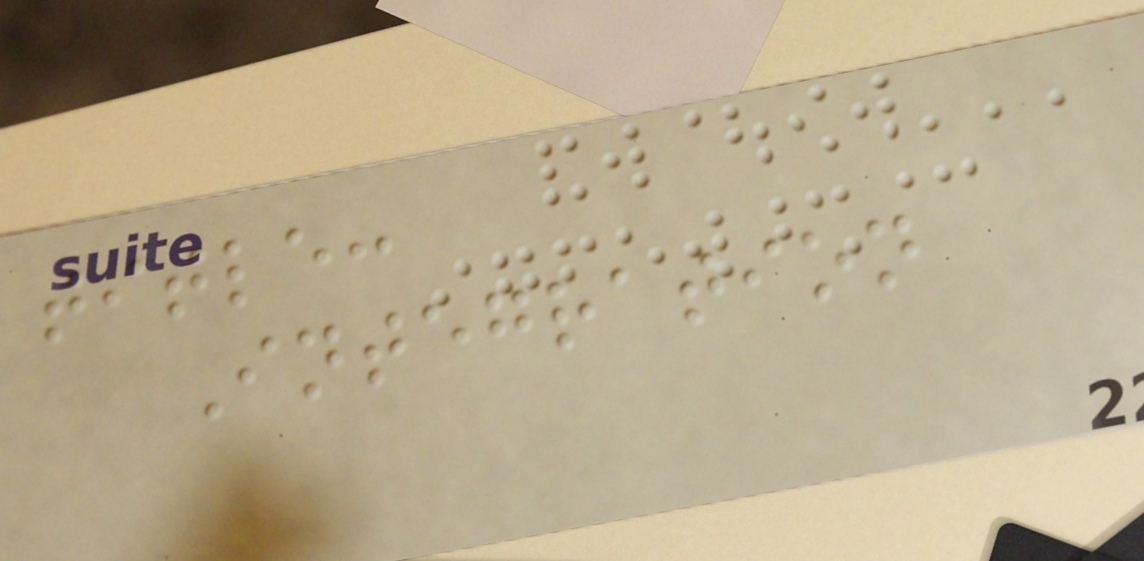title:
Integration
